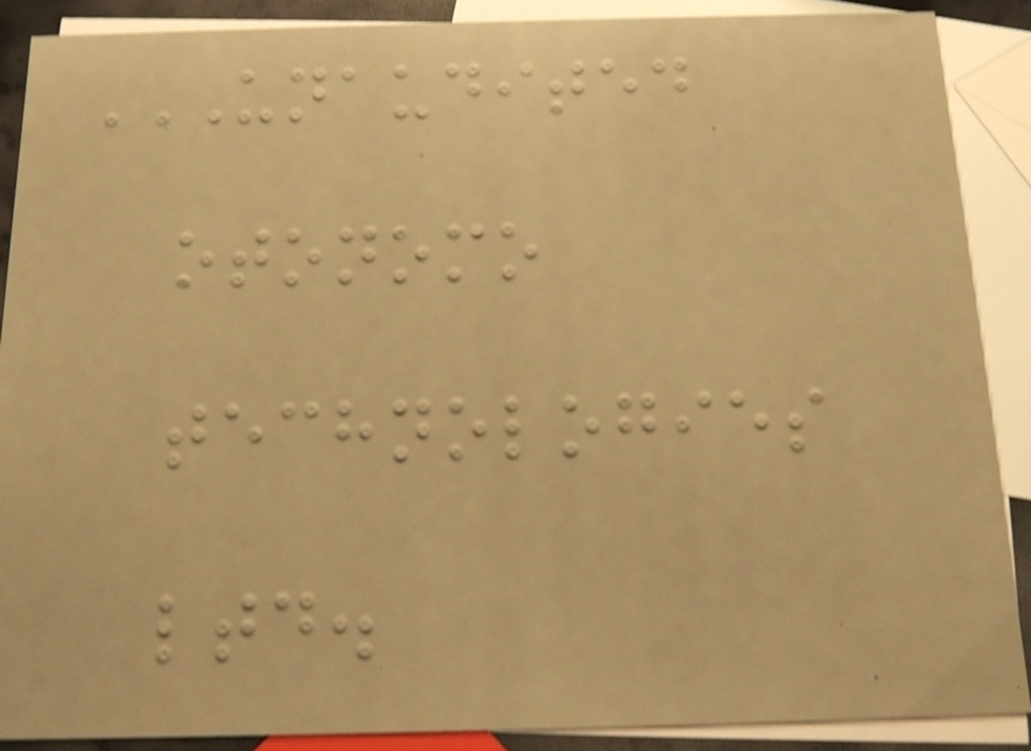UNAUDITED
OTONOMO
TECHNOLOGIES
LTD.
